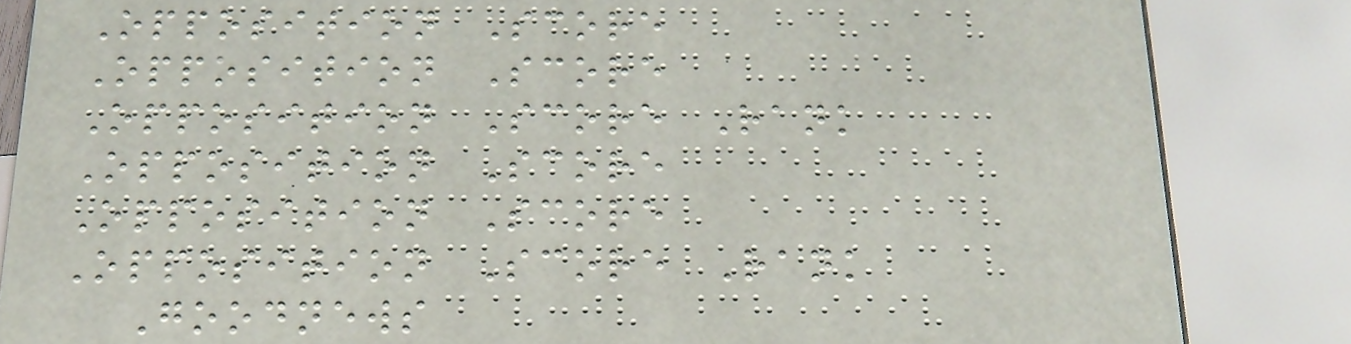Opposition Score
Opposition Score
Opposition Score Rank
Opposition Score
Opposition Score
Opposition Score Rank
Goodnews
